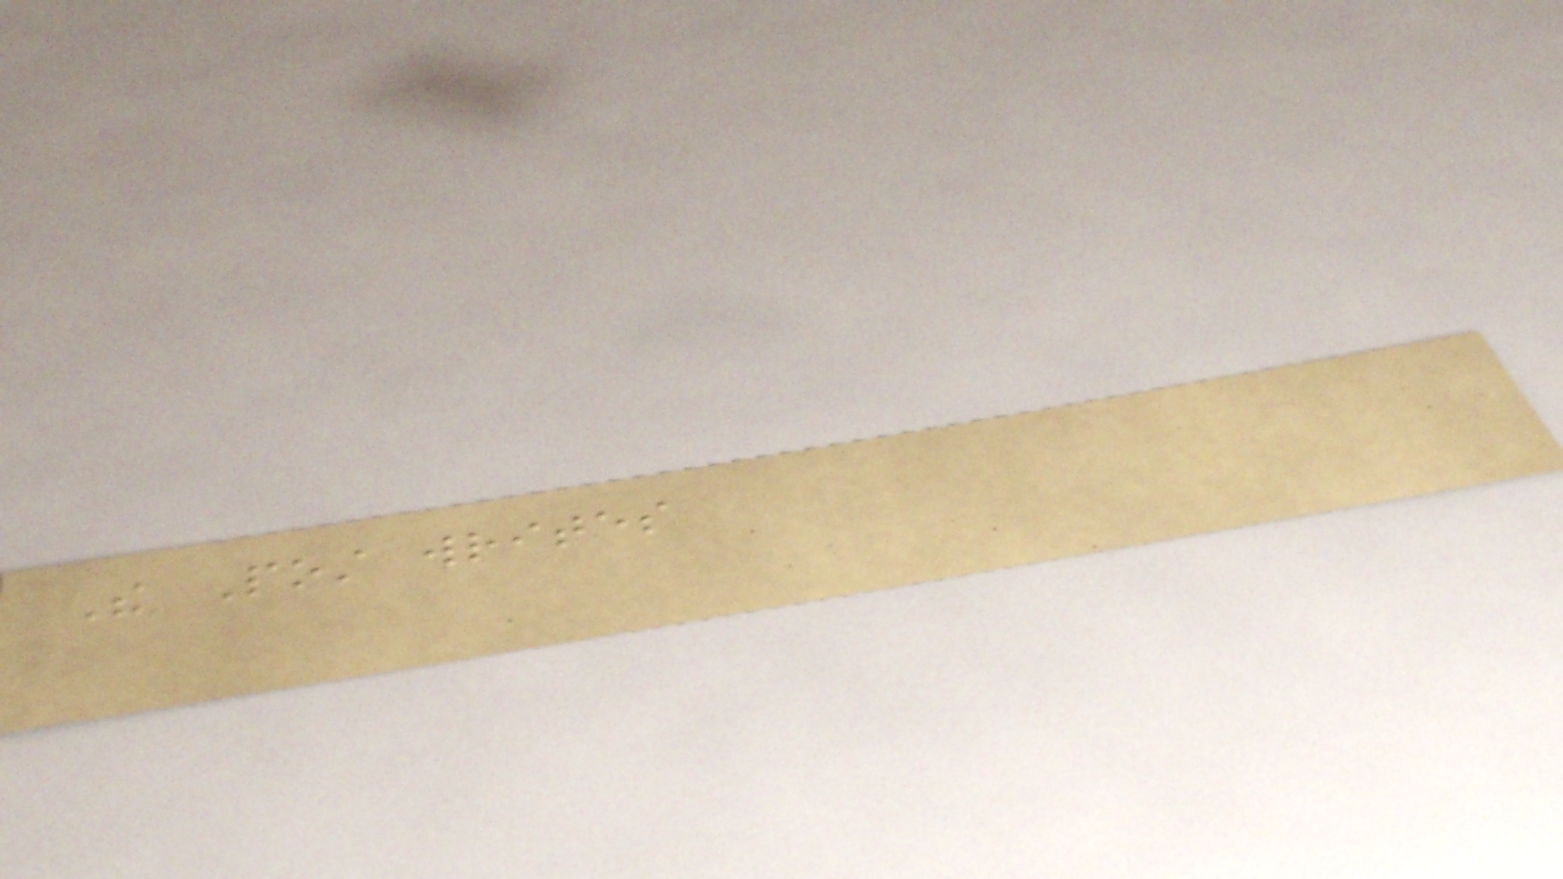The Post writes
